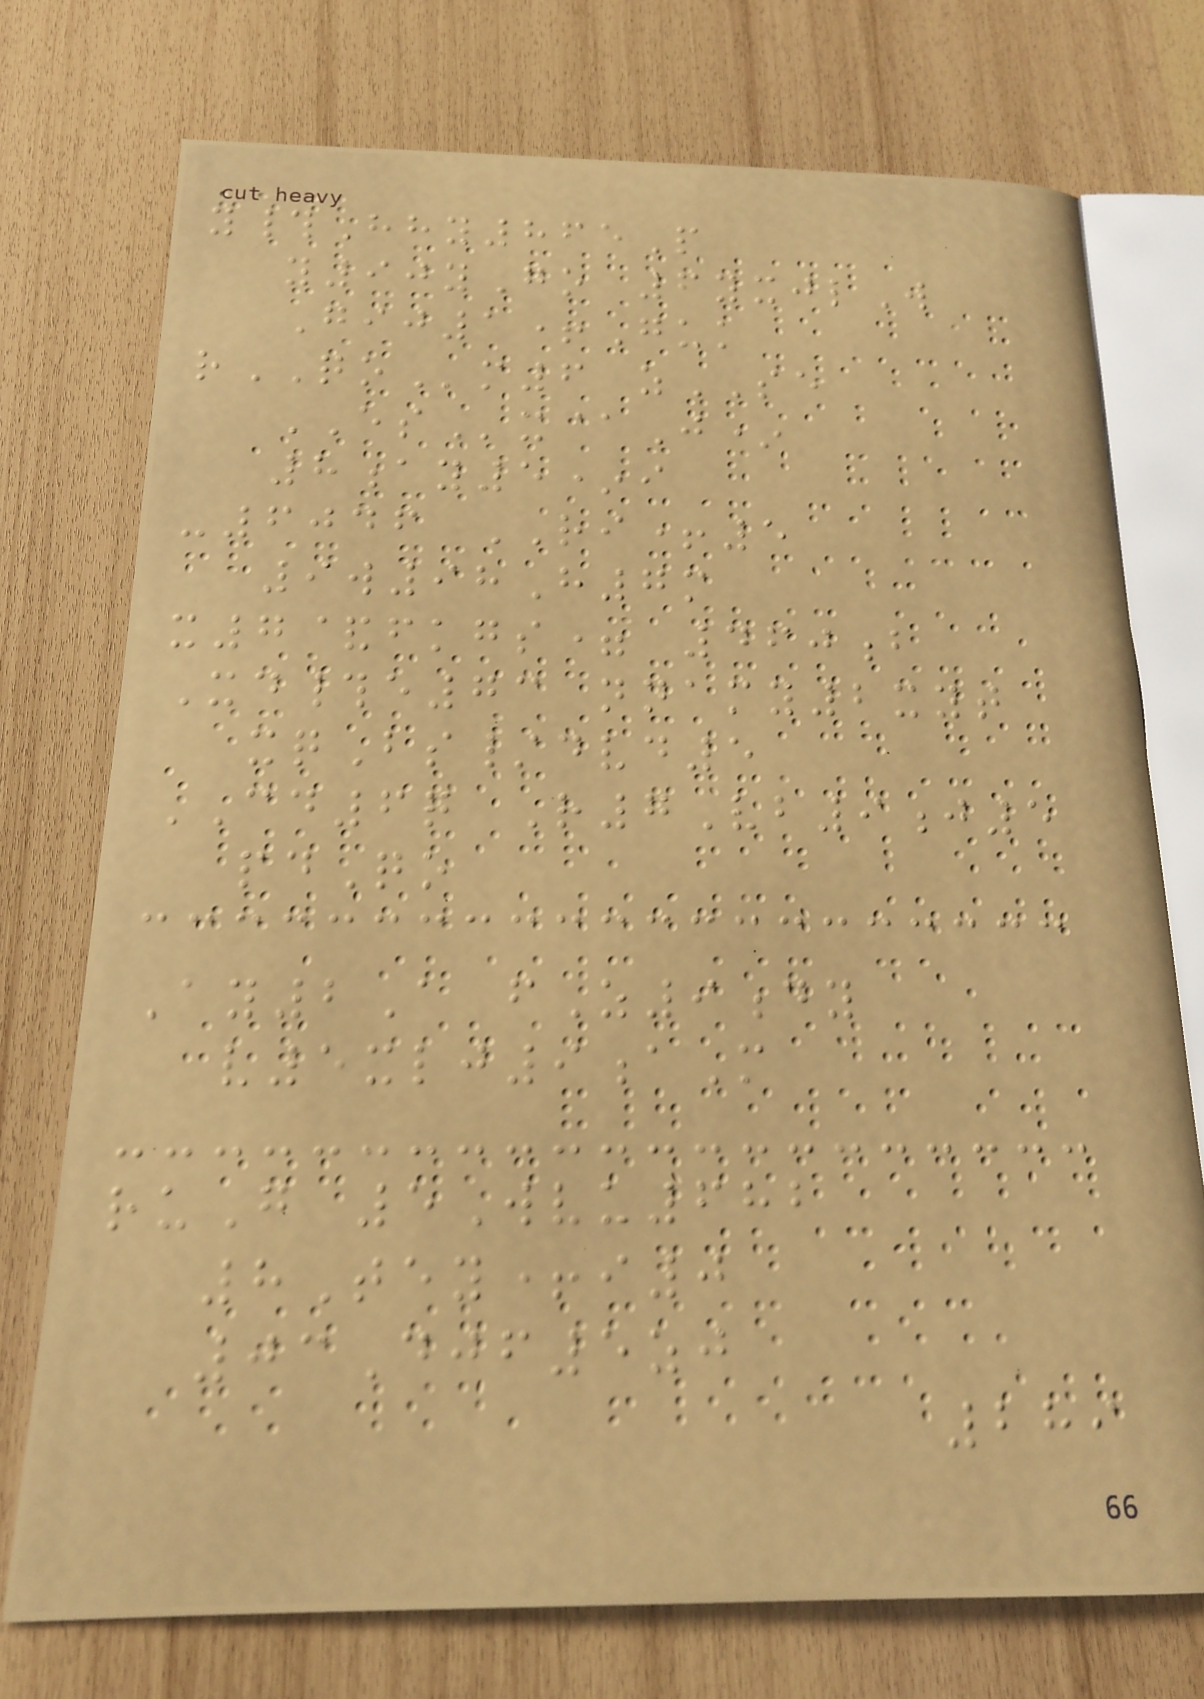y#Hhy865P
y90yGo 6yxjlW
Gij1+Guk
rQOm6 zSE
ESx@J*
8ay5*i
-6046 RI+5
9w98H7m
x7&fkgs= 460b
Xd#e73 nnamy2xyt
xqBs/dvd5
CD6q R7Vb9j5
pdQo
Ay2A fZ9dy
v5xlj9aM
ruG 5Wvu682
8Tey+i0
03Djf5zj
289
